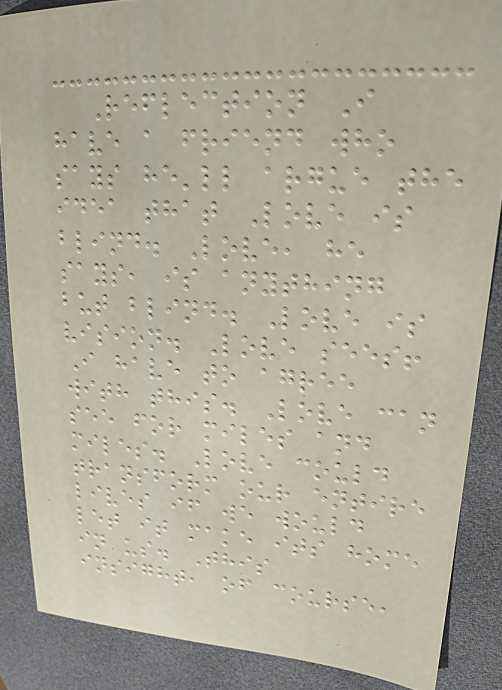Reflection I
have a friend who
says he'll argue the
idea that Love is
blind. Love, he
says, is anything
but blind. Love is
vision. Love sees!
I have to agree
with this. Love can
see for miles and
miles. Love could
transform our entire
lives if we would
let it make its home
in us. This
insight, of course,
